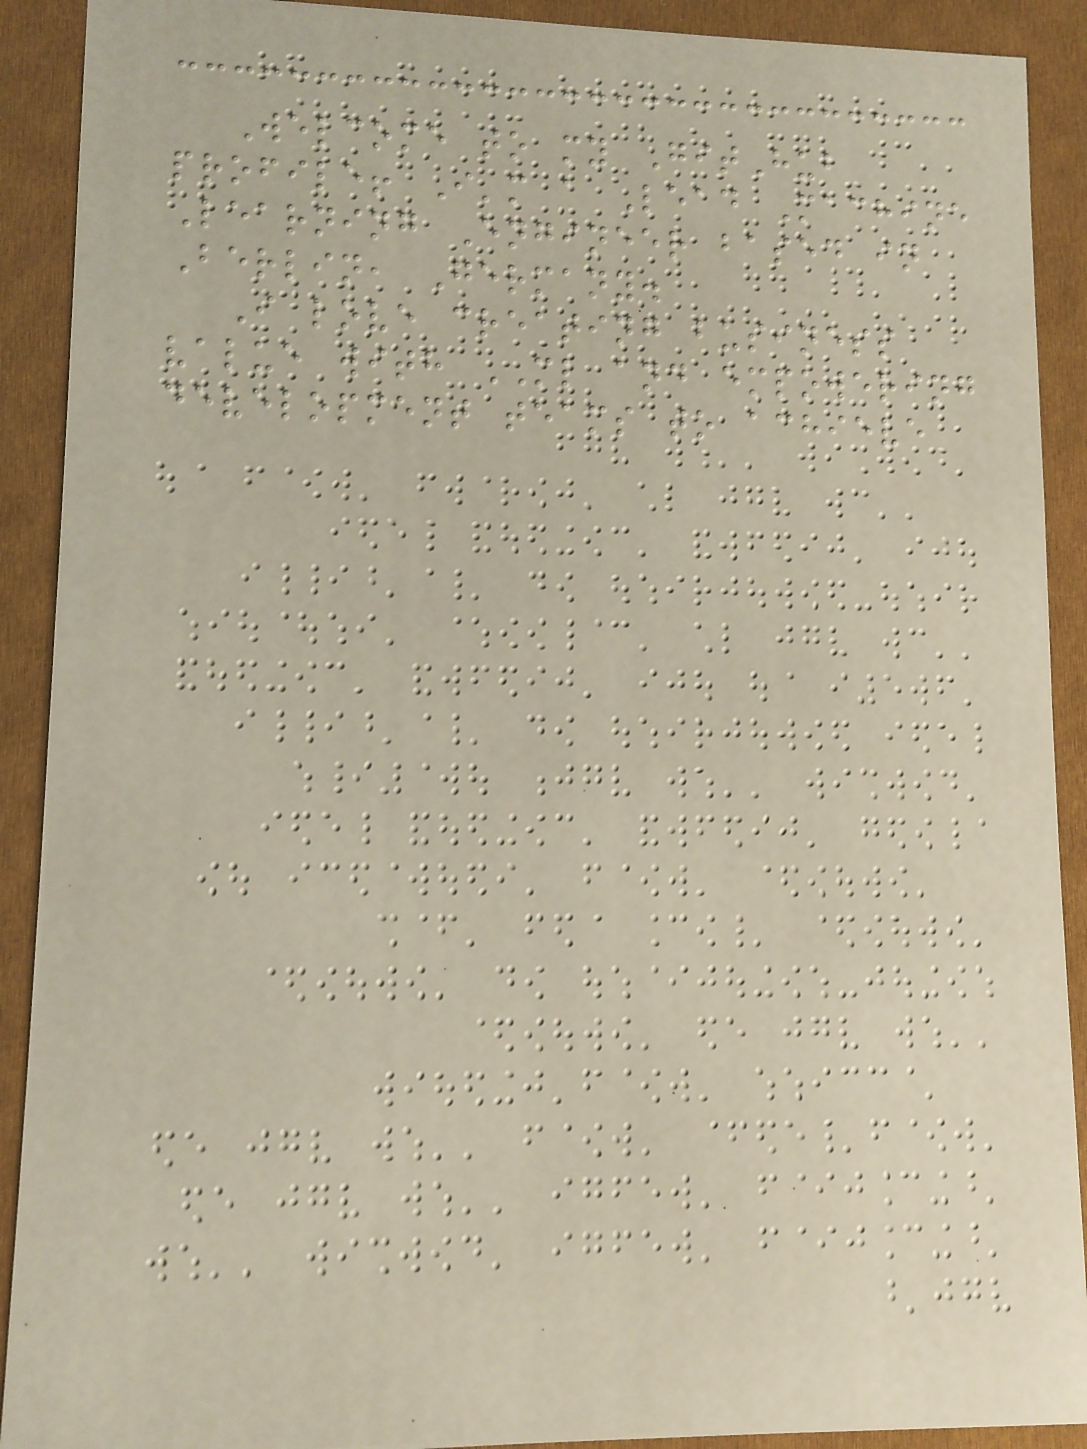Welcome to my GitHub
profile! I'm a Lead Machine
Learning Engineer based in
Berlin, Germany.
I love creating business
value with ML and empowering
development teams to achieve
